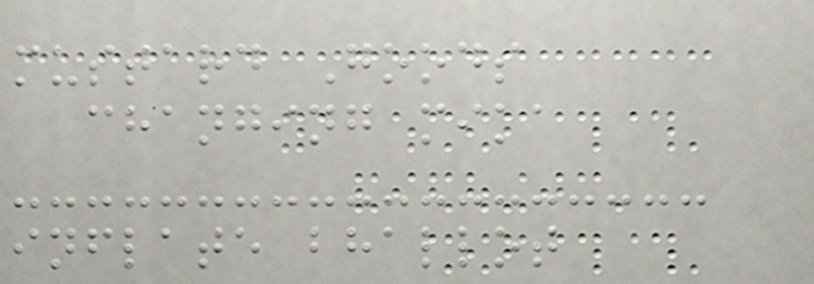mustard Goods
changing mika
inflate bhallot
